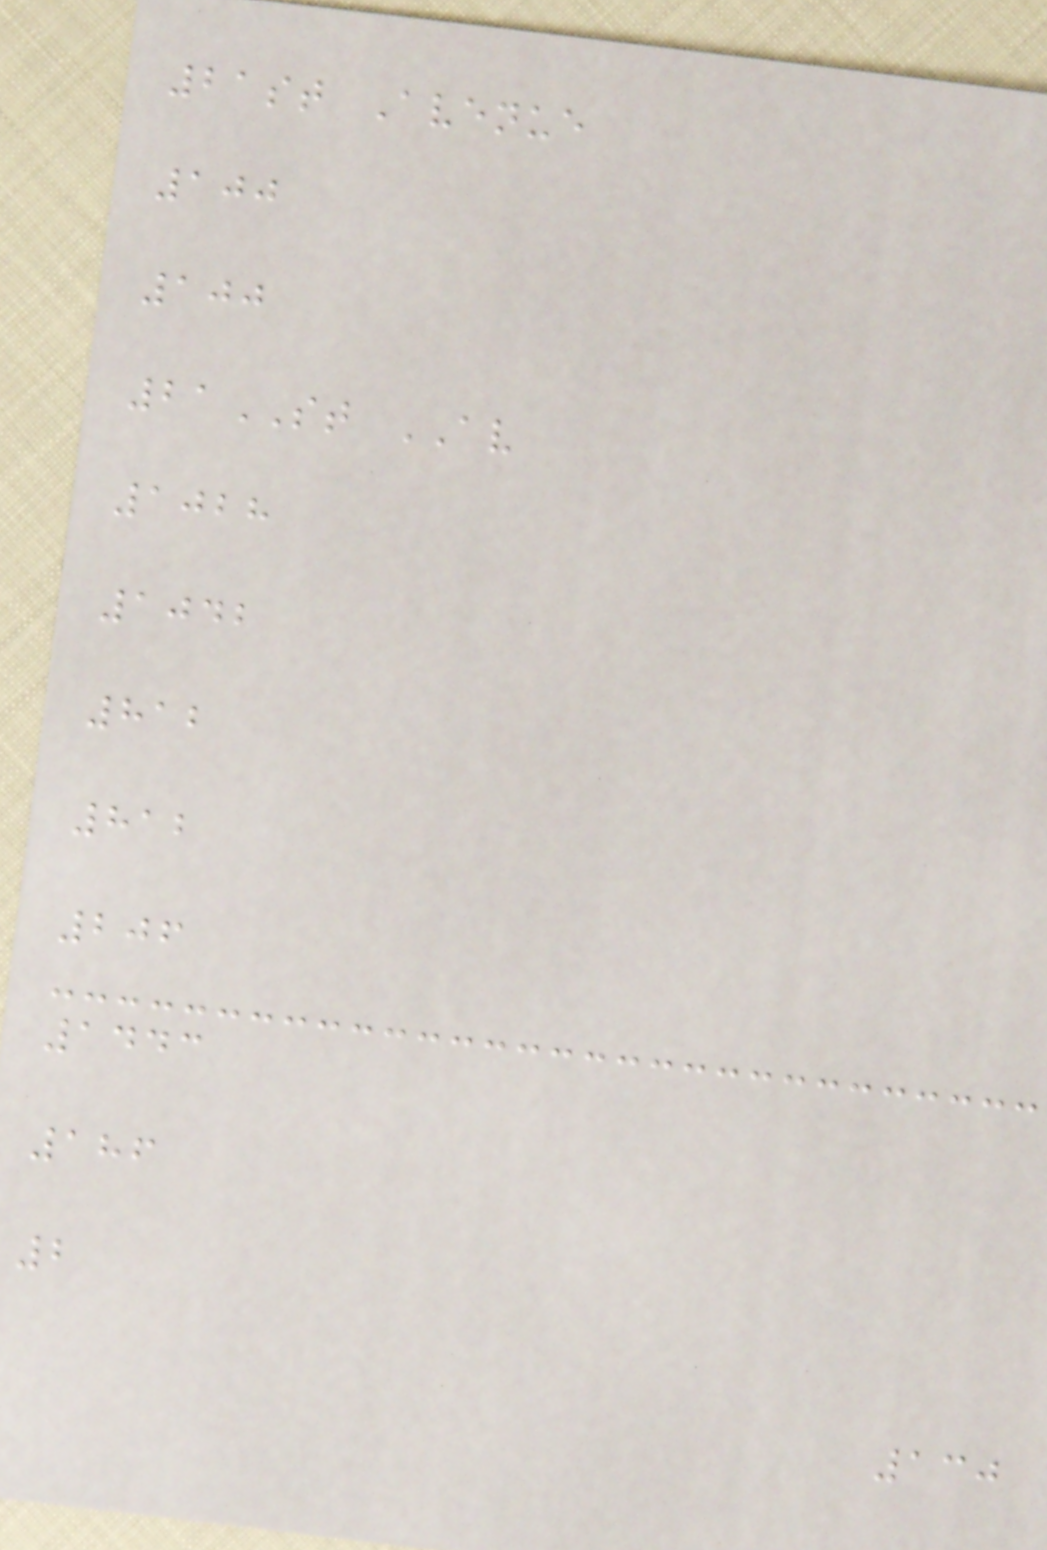21st Avenue
100
100
21ST AV
1028
1042
812
812
206
1443
186
2
130
